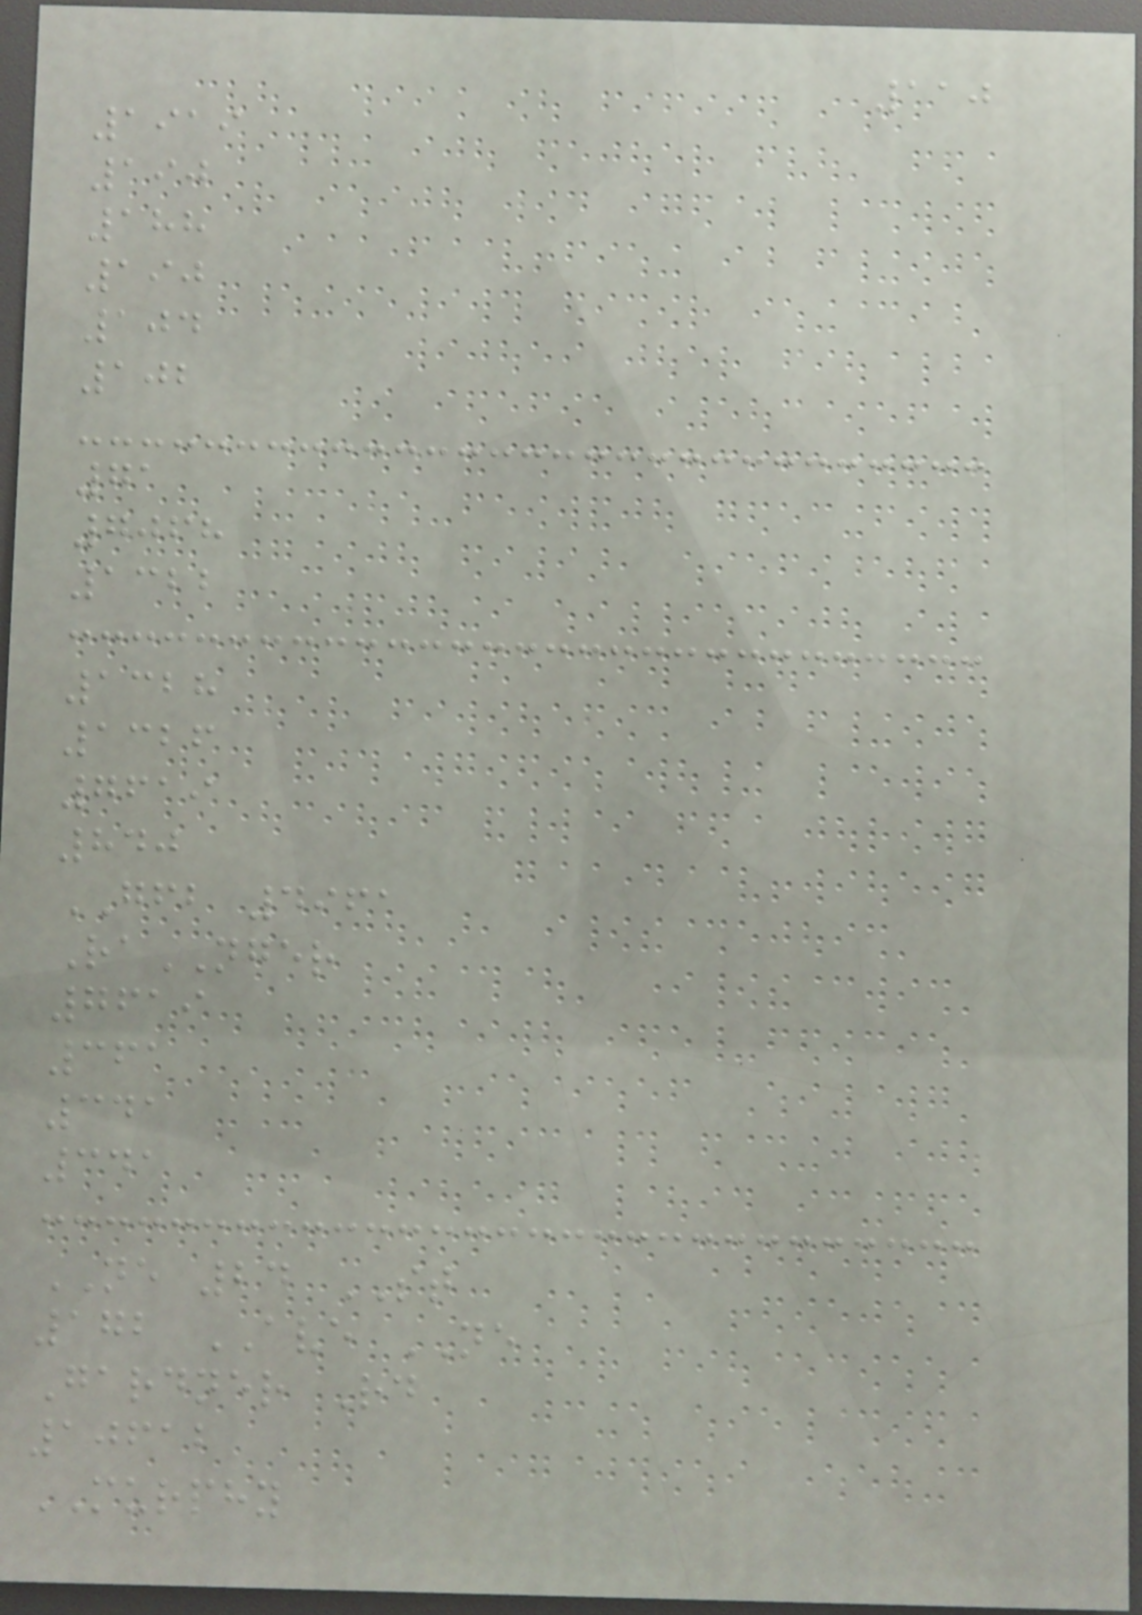110
1919
190
188
190
104
102
71
7068
1322
1328
1326
7619
840
GFB 4961
RaNGER
7619
361
341
341
NE 24 ST
172 AVE NE
Gardner Rd
10612
MURPHY
